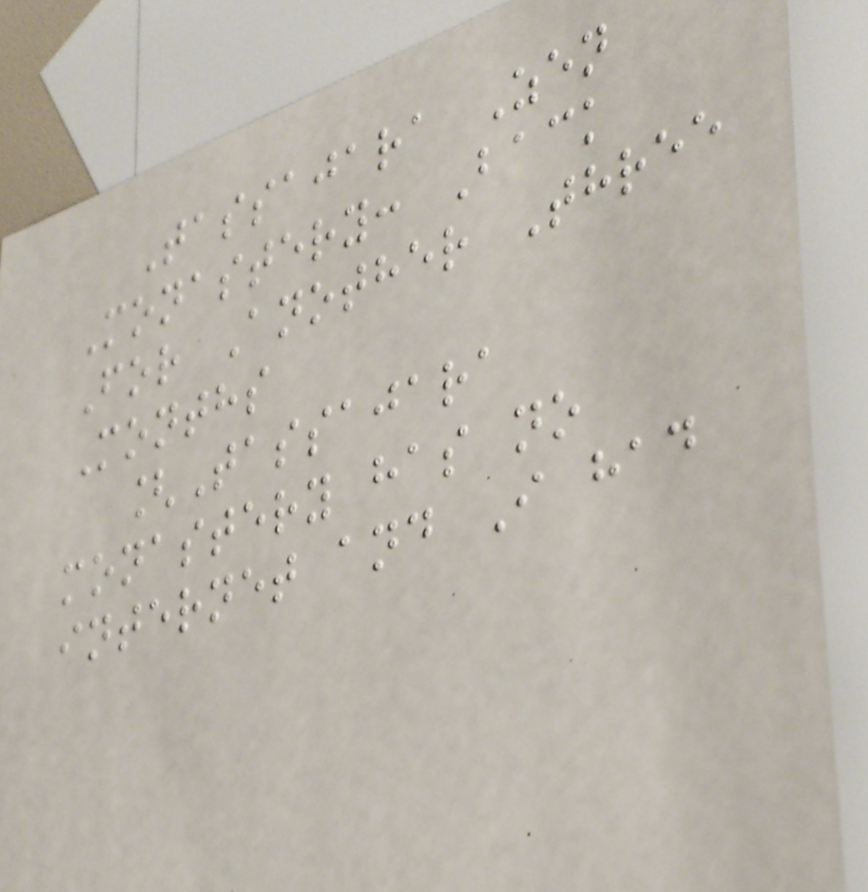Tassajara Zen
Monastery: Back
For Another Three
Months
[Tassajara
monastery has no
internet and I had
